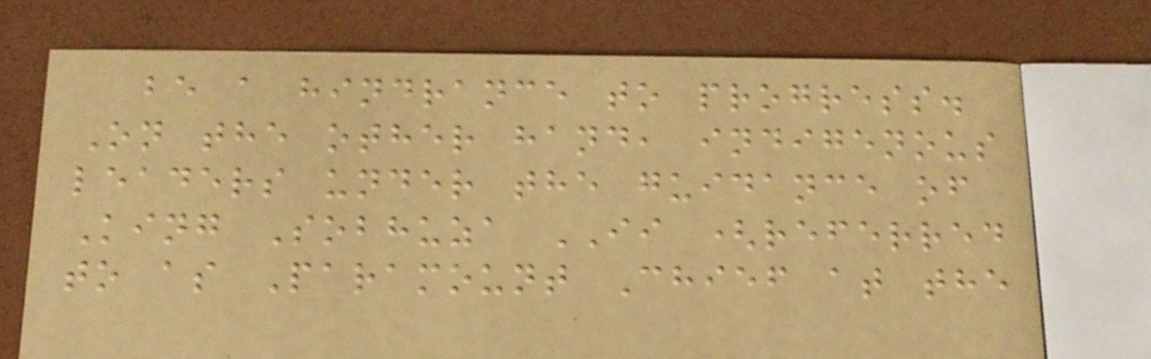be a hindrance to progress.
On the other hand, indigenous
leaders under the guidance of
King Sobhuza II (referred
to as Paramount Chief at the
